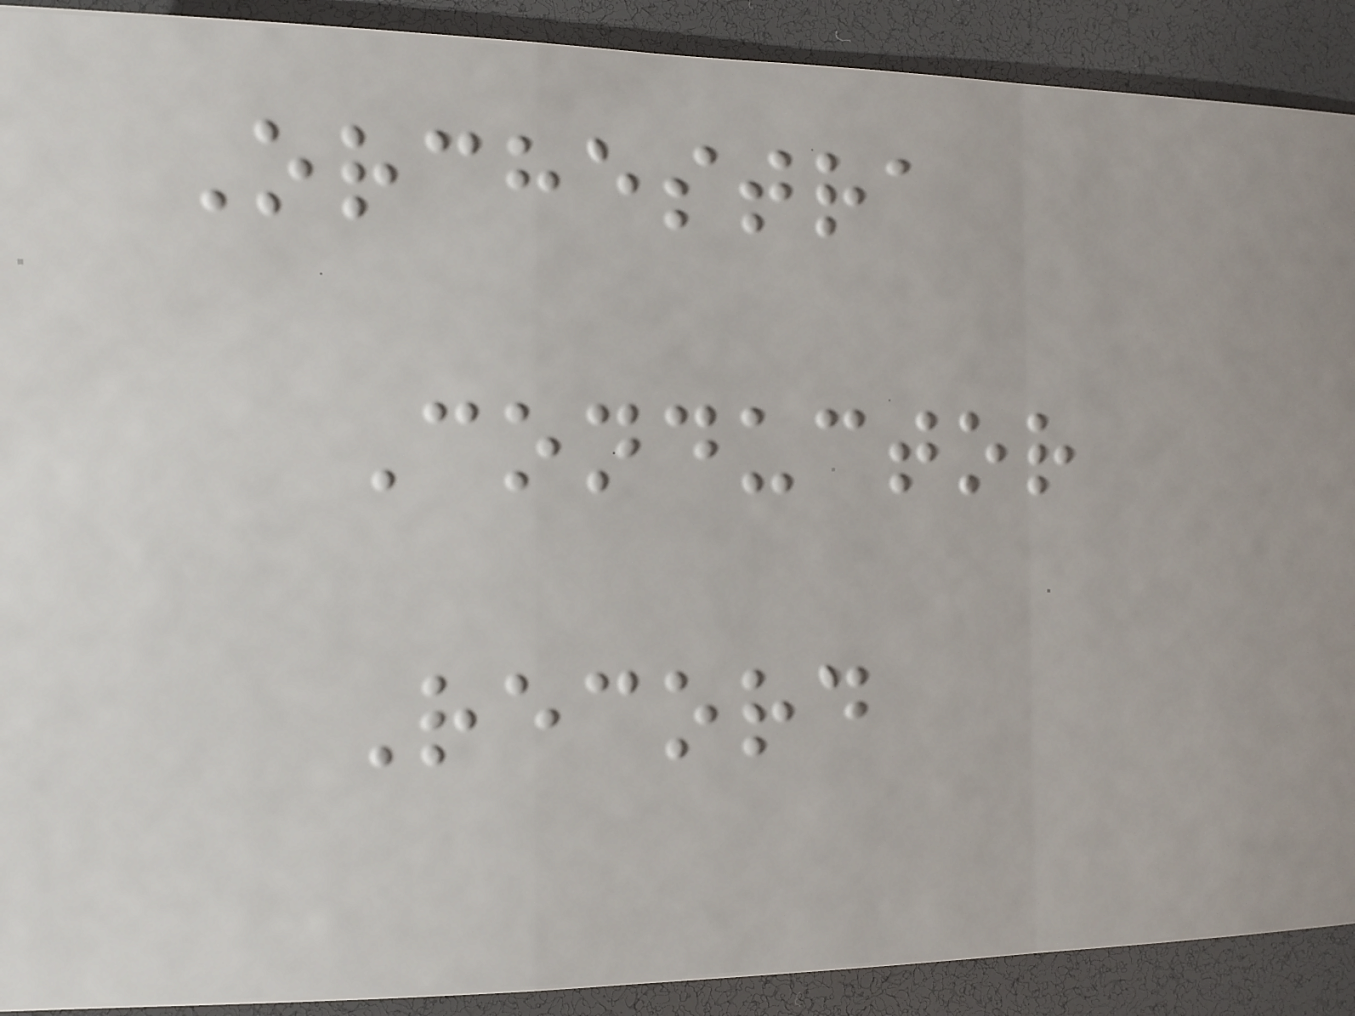Orchestra
Conductor
Record
